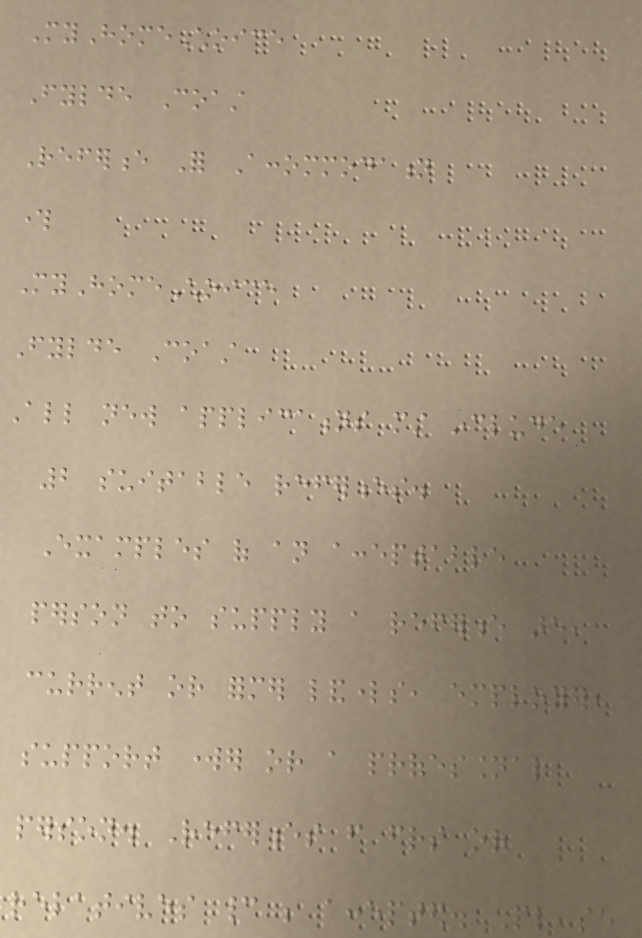MyHomeChoice
Fylde Coast
Reference For Accommodation
through
MyHomeChoice
Fylde Coast
All new applications must include
2 suitable references.
Examples of an acceptable
person to supply a reference are,
current or former landlords, employer,
support worker or a professional
person. References from friends or
relatives cannot be accepted. Please
